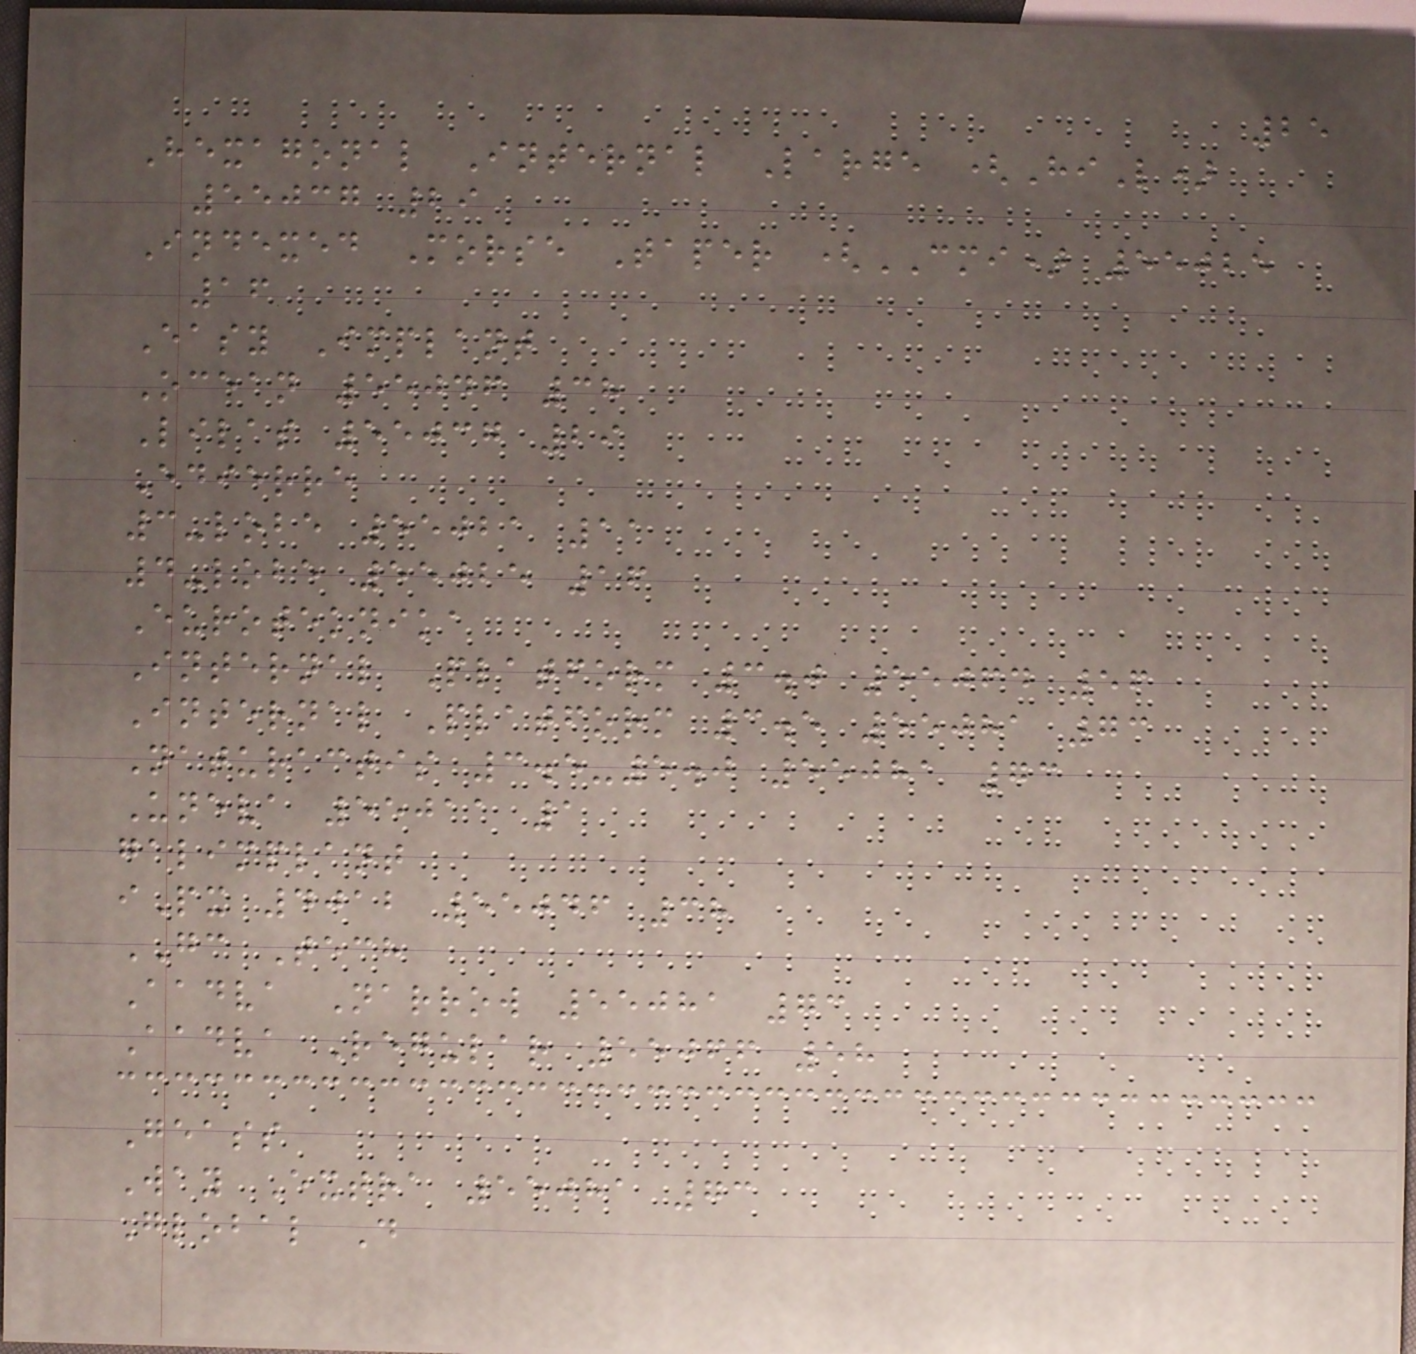25
Hexagonal Internal Large (HiL)
55037 29
Indexed Morse Taper (CMI) 55025
16
Easy Implant
Ocean 55046 38
Lilas 55037 29
Edierre
3-lobe 55021 11
4-lobe 55025 16
Euroteknika
Internal Platform 3.0 55064 56
Internal Platform 3.5 55081 73
Naturactis 3.5-5.0 55081 73
Uneva 55011 1
galimplant
iPx 4012 55046 38
GC Tech
Aadva Narrow 55081 73
Aadva Regular 55066 58
Geass
Way Extra 55081 73
Global D
